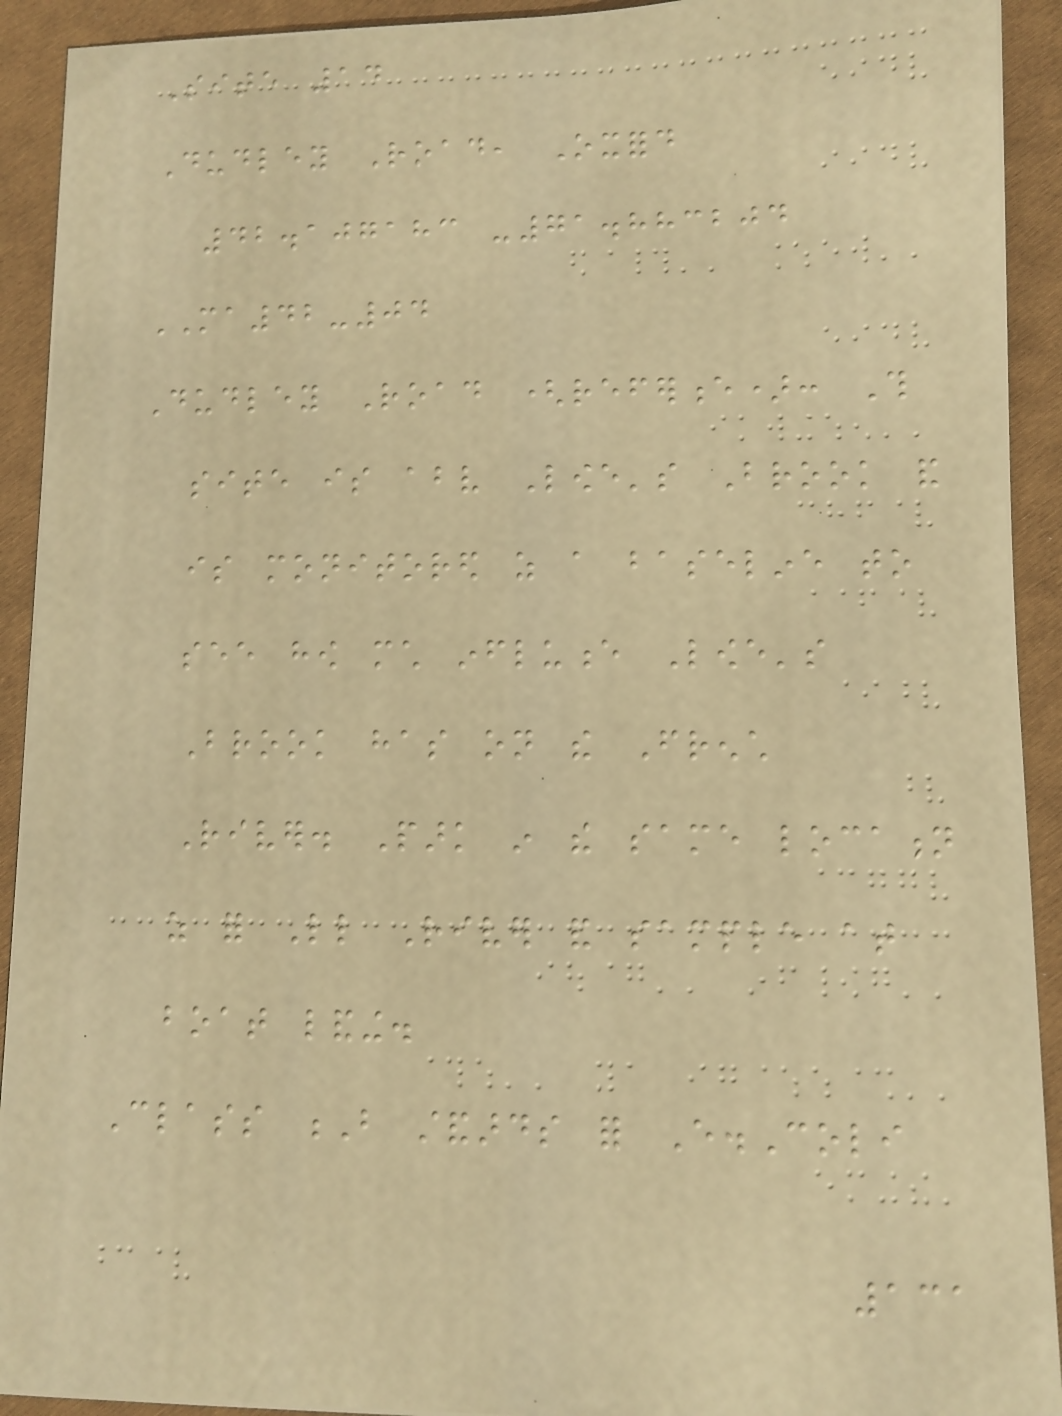Site 14
Dudley Road, Oxford
42.107183 -71.883204
MA42-04
Dudley Road (reference): This
site is above Lowe's Brook and
is monitored as a baseline to
see how much influence Lowe's
Brook has on the French
River. Park in the same location
as for Little River and sample at
boat landing.
Class B standards for E.Coli
131
